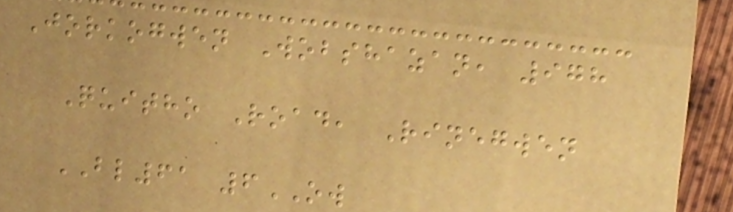Jorkogwen Wobshazan, 978
Quitho Road, Rinegwen
BL61 6OW
